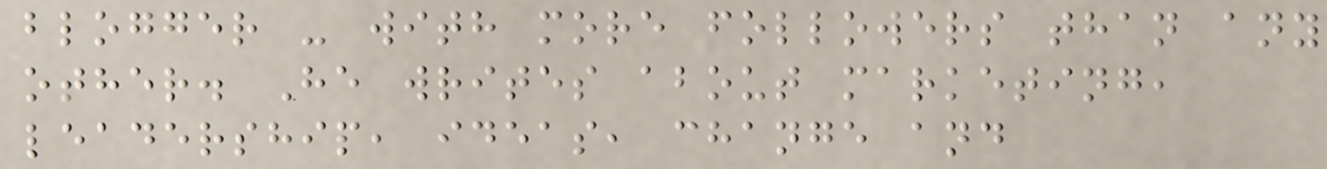blogger - with more followers than any
other. He writes about marketing,
leadership, ideas, change and
